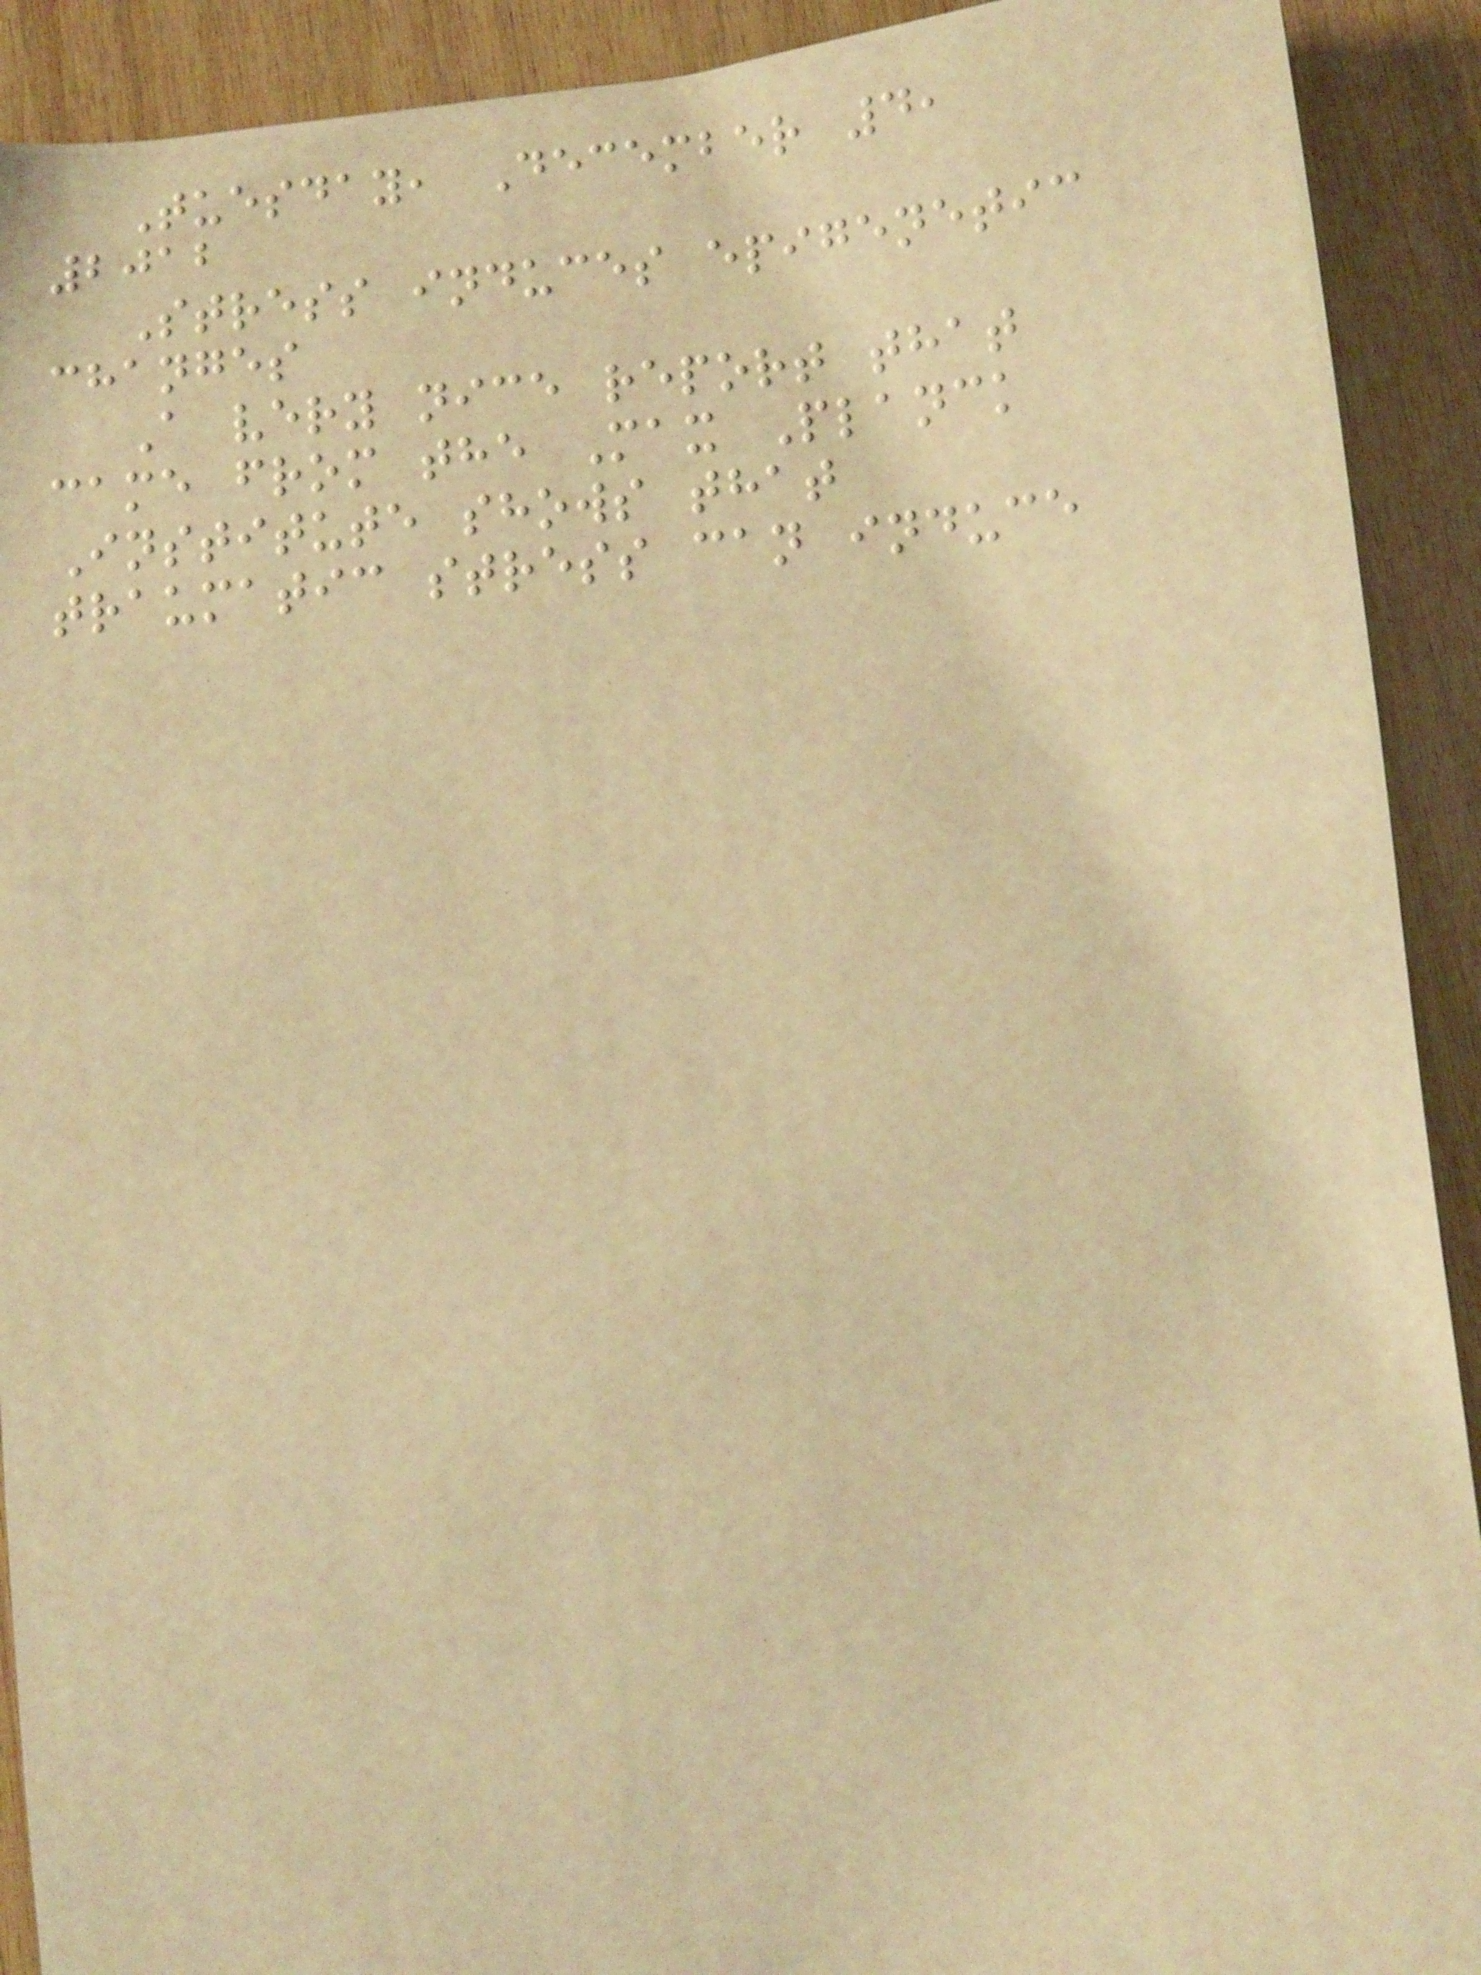Tuesday, December 4,
2012
Stress induces epigenetic
changes
A very nice report that
came from the Max Planck
Institute shows that
traumatic stress can induce
